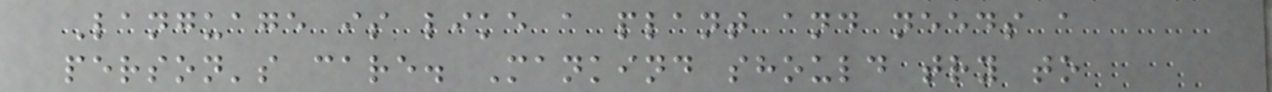Language is like a plant and needs a
person's care. Mankind should try to
